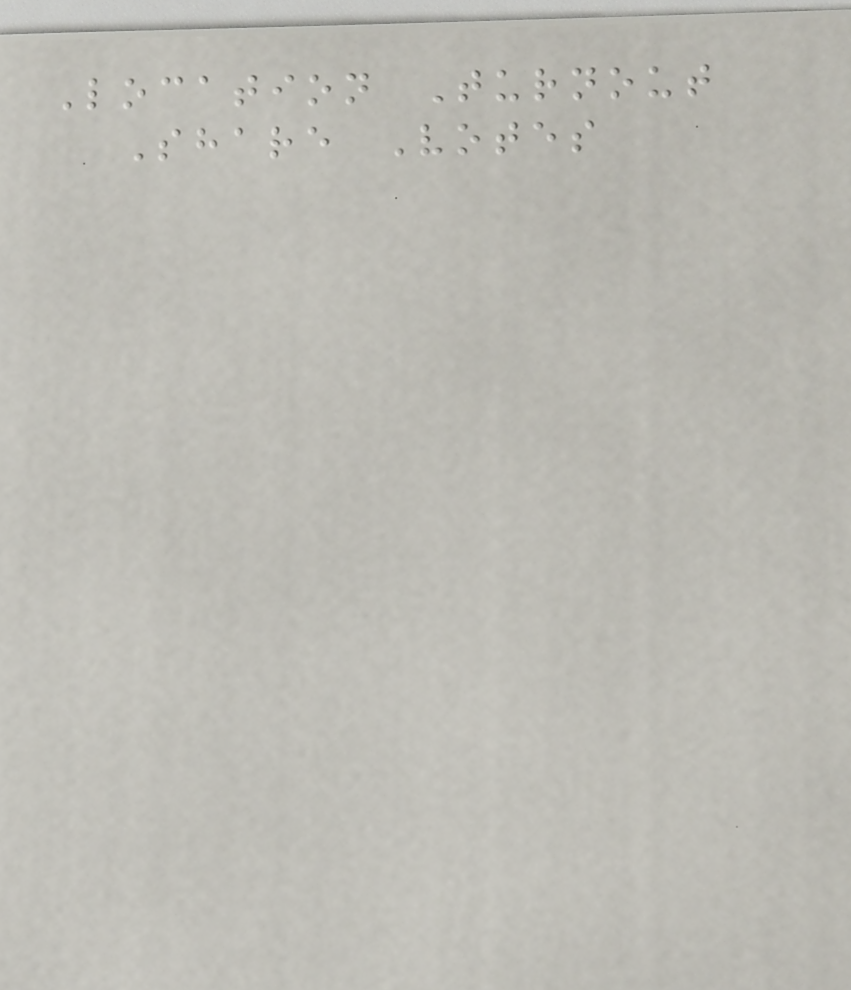Location Turnout
Share Votes
